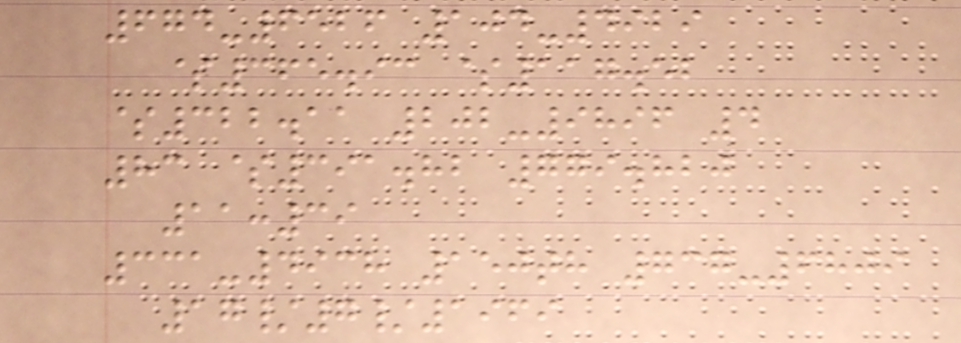674-6526 104-4929
$365.93 $117.52
$322.11 202-9896 4
83 $391.82 779.820
11:39
331-4938 150th 737-6809
17/7/1969
